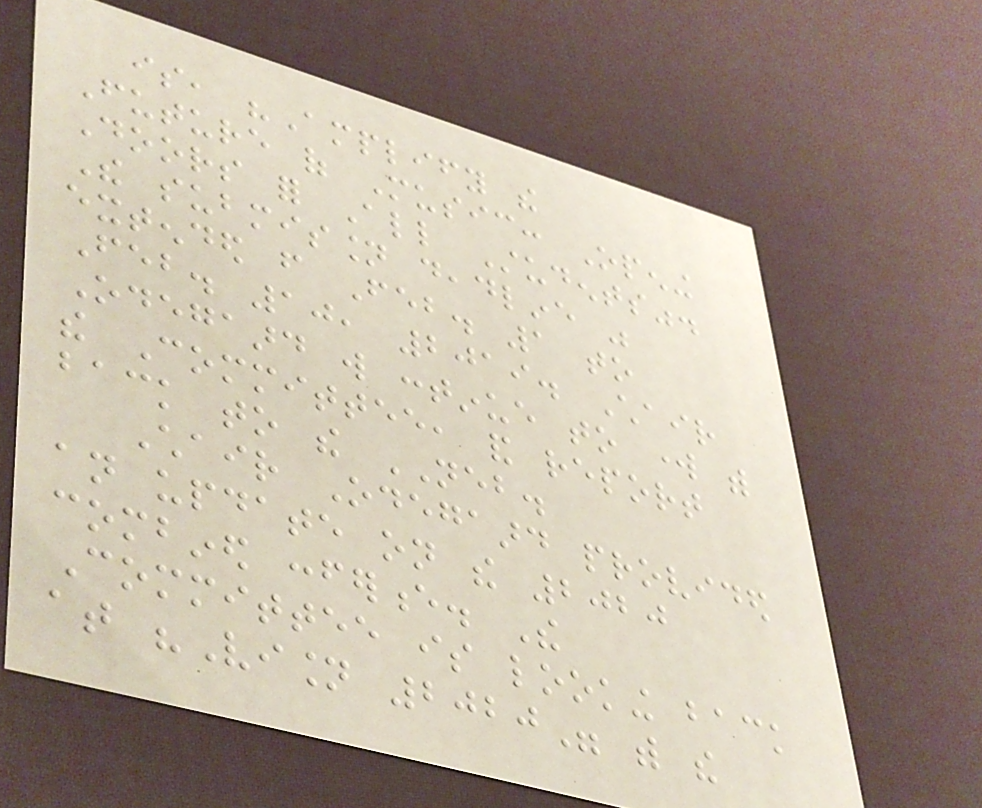is, "Amplify the
Future of Music: Opening
Doors for All Students".
The submission deadline was
extended from Feb. 1 to
Feb. 10, 2019. Chair
Odegaard will continue to work with
the Committee, and report
back to the NEB.
Chair Odegaard provided
an update on the 2020
combined conference. The
Committee is looking back
at "Vision 2020" with the
